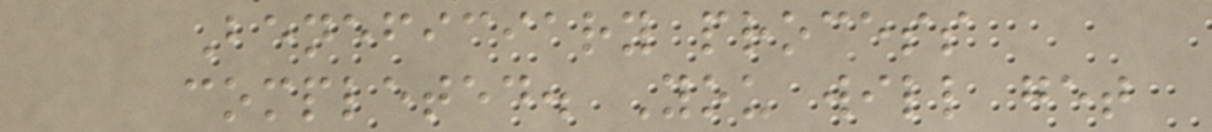Beneficiary process
completed. You will get
